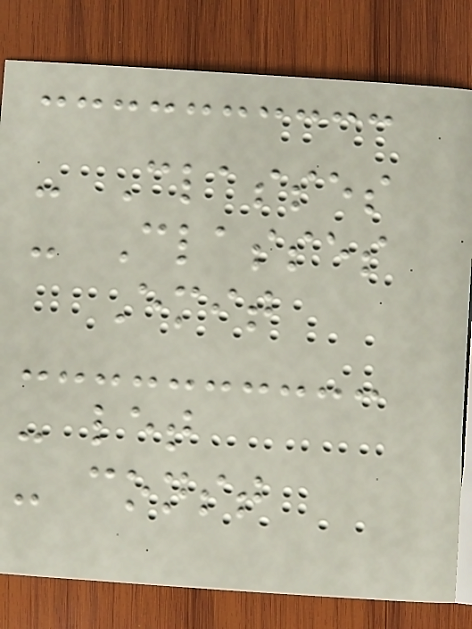- Classes
- Classes
Emit
- let
- const
